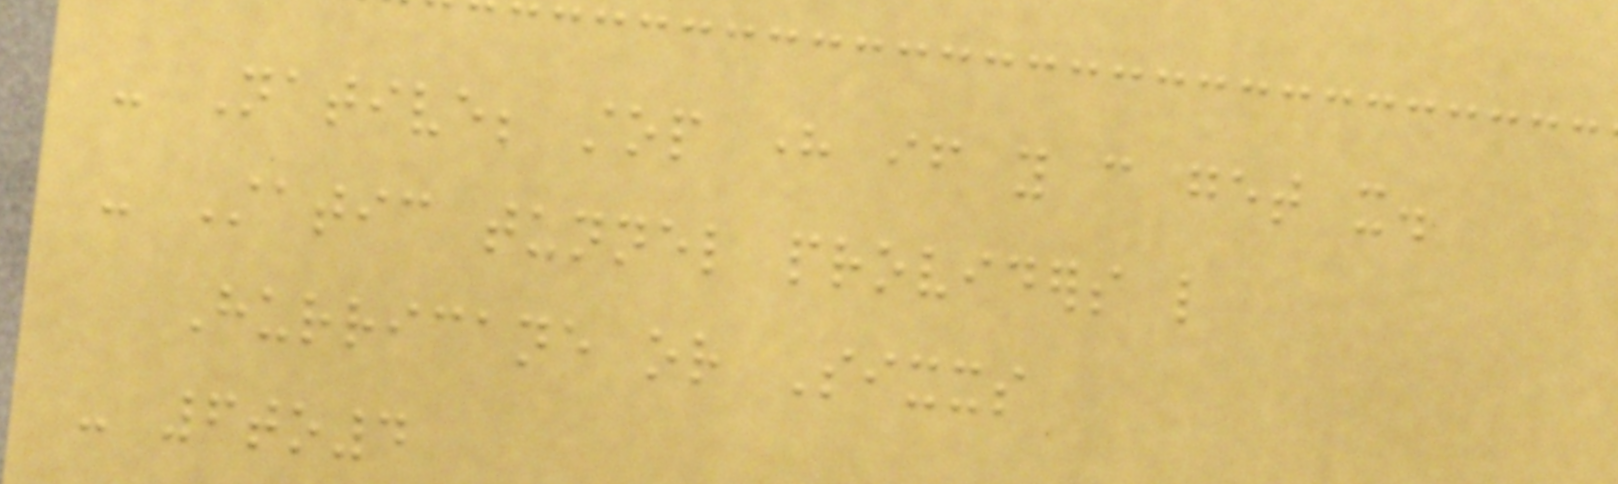- Native; stop here if you can get it.
- Static tunnel providers like
Hurricane or Sixxs
- 6to4
